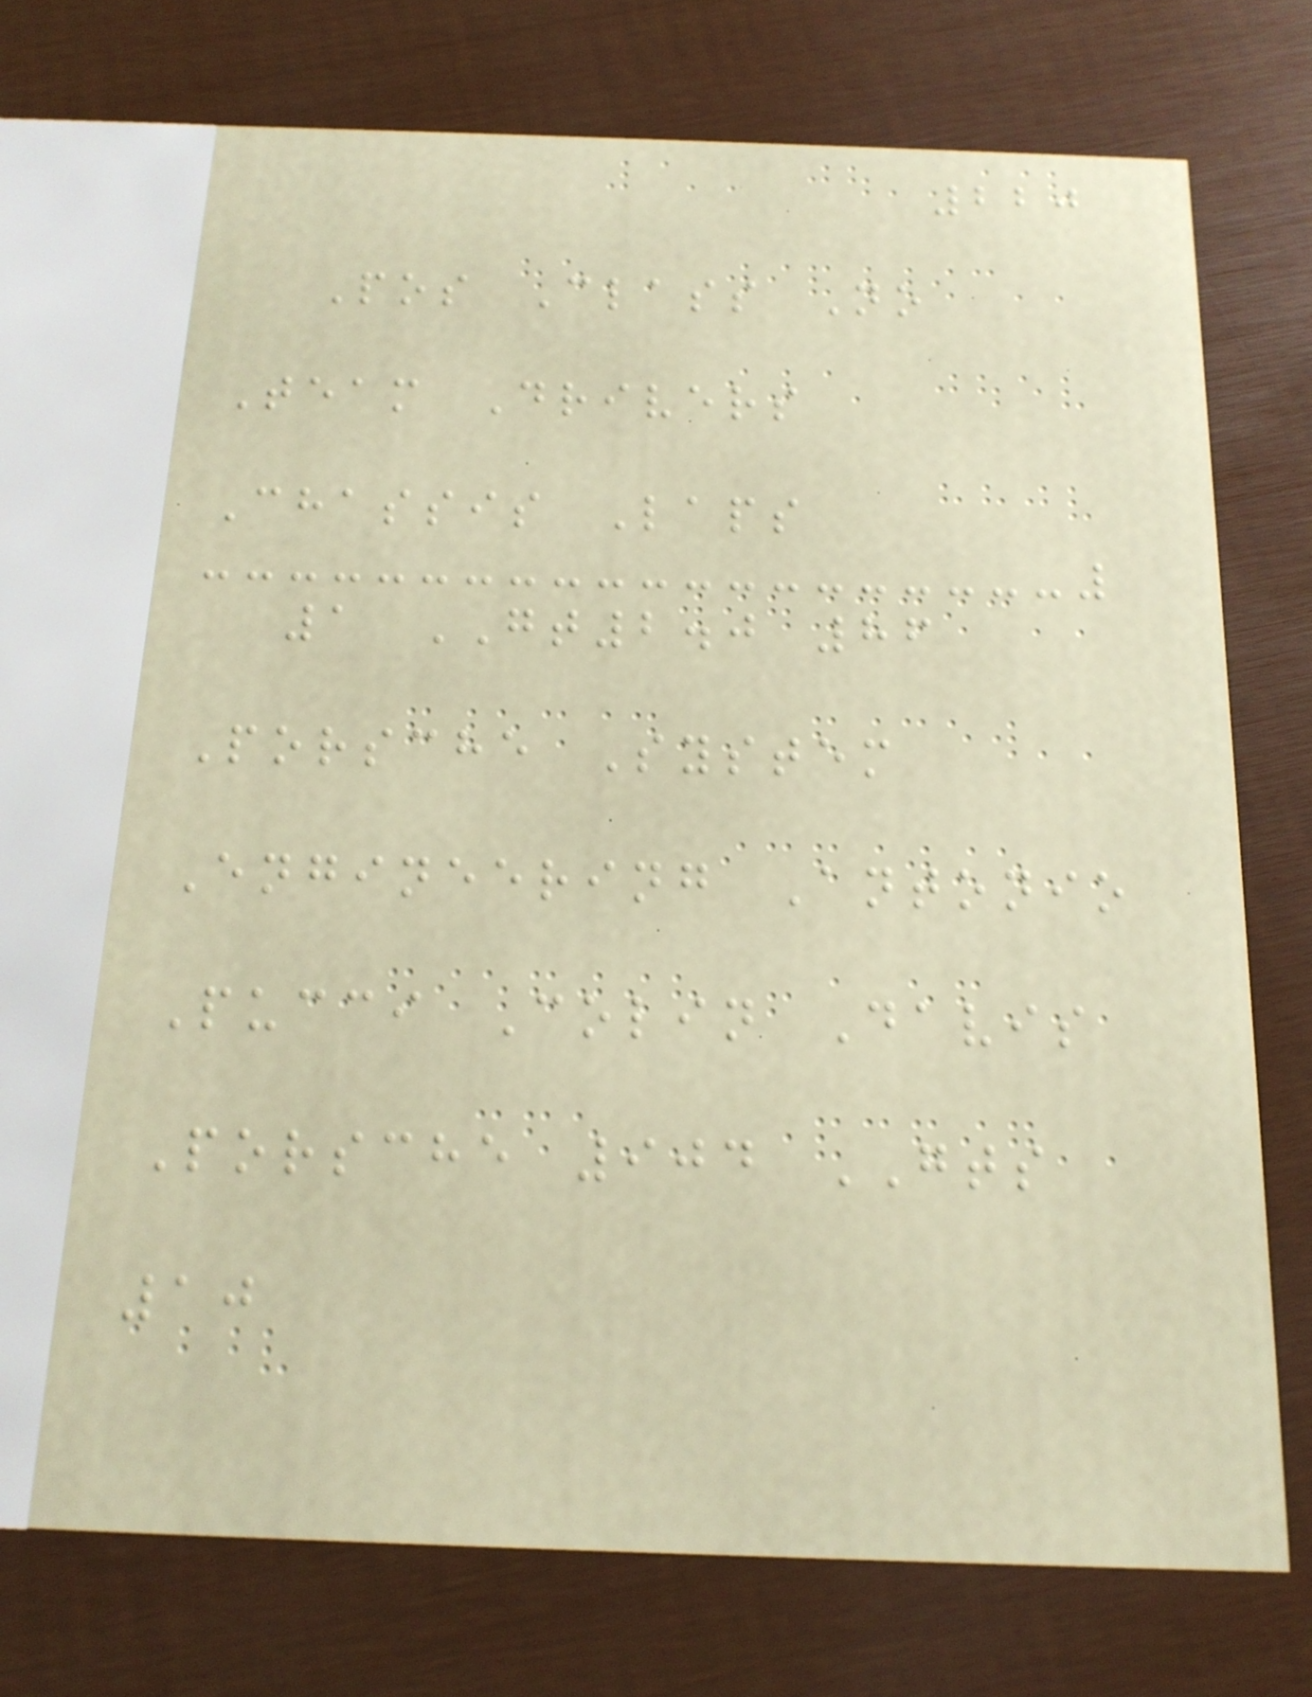220
Pos Class No
Team Drivers
Chassis Laps
1 GT2.0 86
Porsche System
Engineering Antonio
Pucci Colin Davis
Porsche 904 GTS
10
